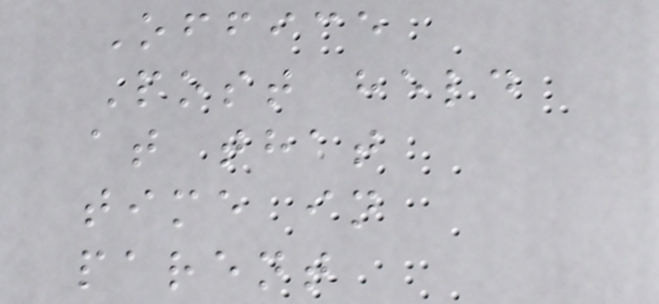Office
Post held
at that
time in
parent
